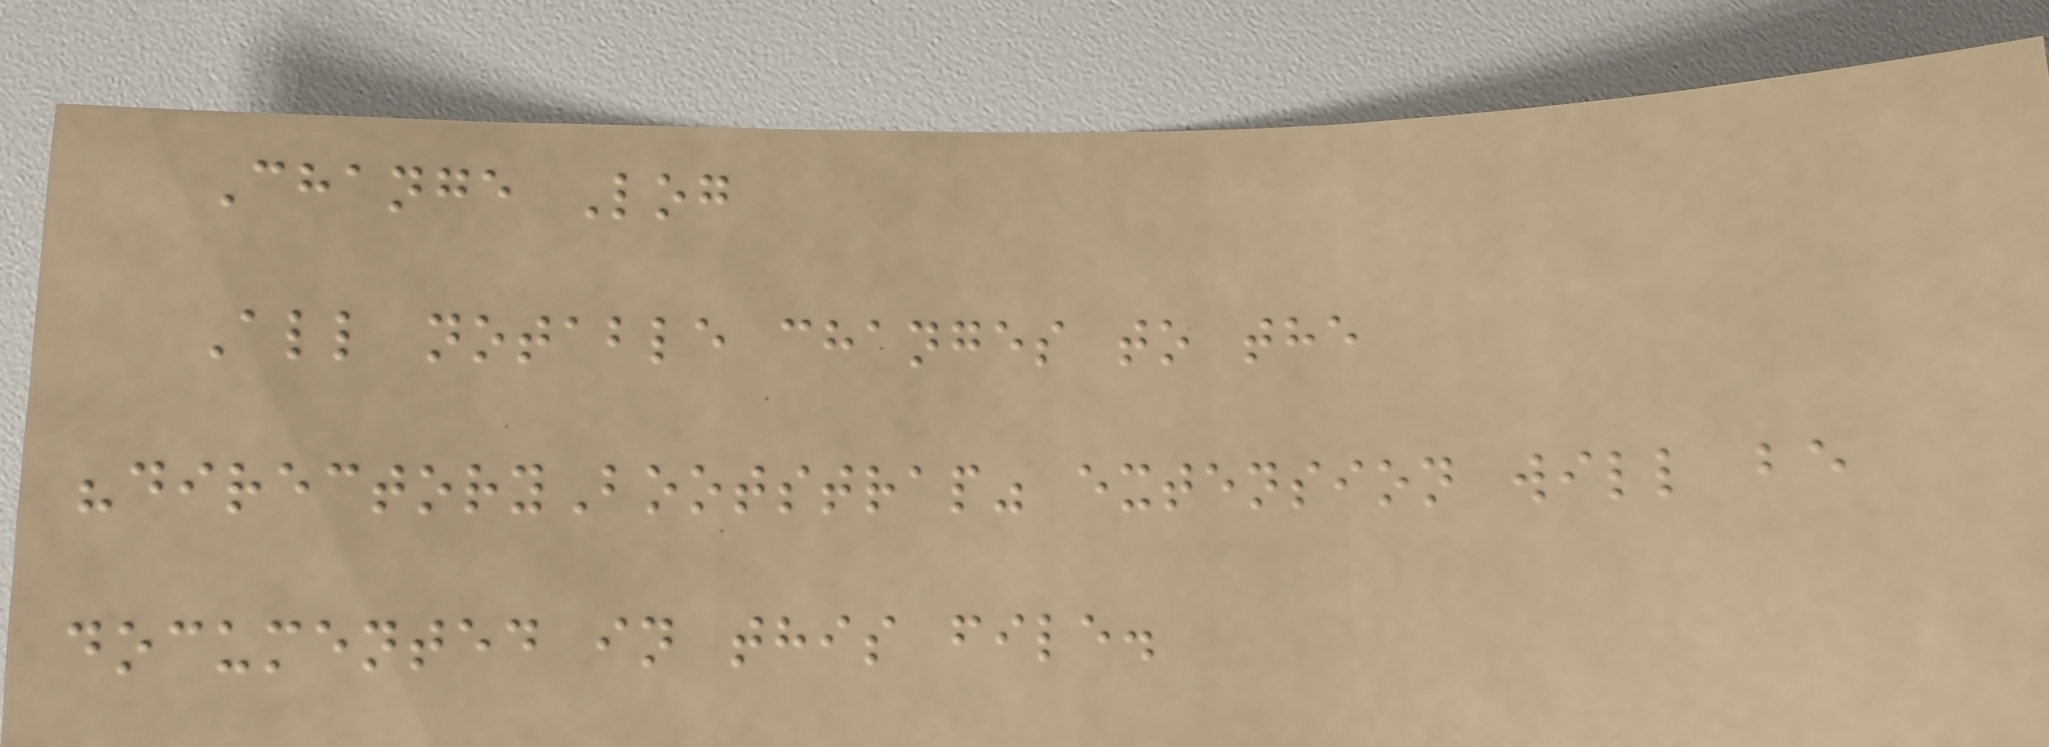Change Log
All notable changes to the
"directoryBootstrap" extension will be
documented in this file.
